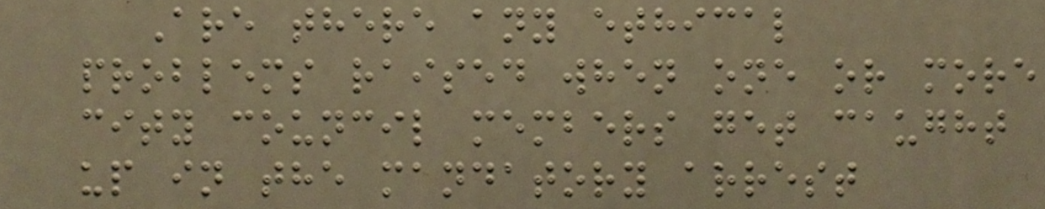Are there any ethical
problems raised when one or more
city council members get caught
up in the mandatory arrest
